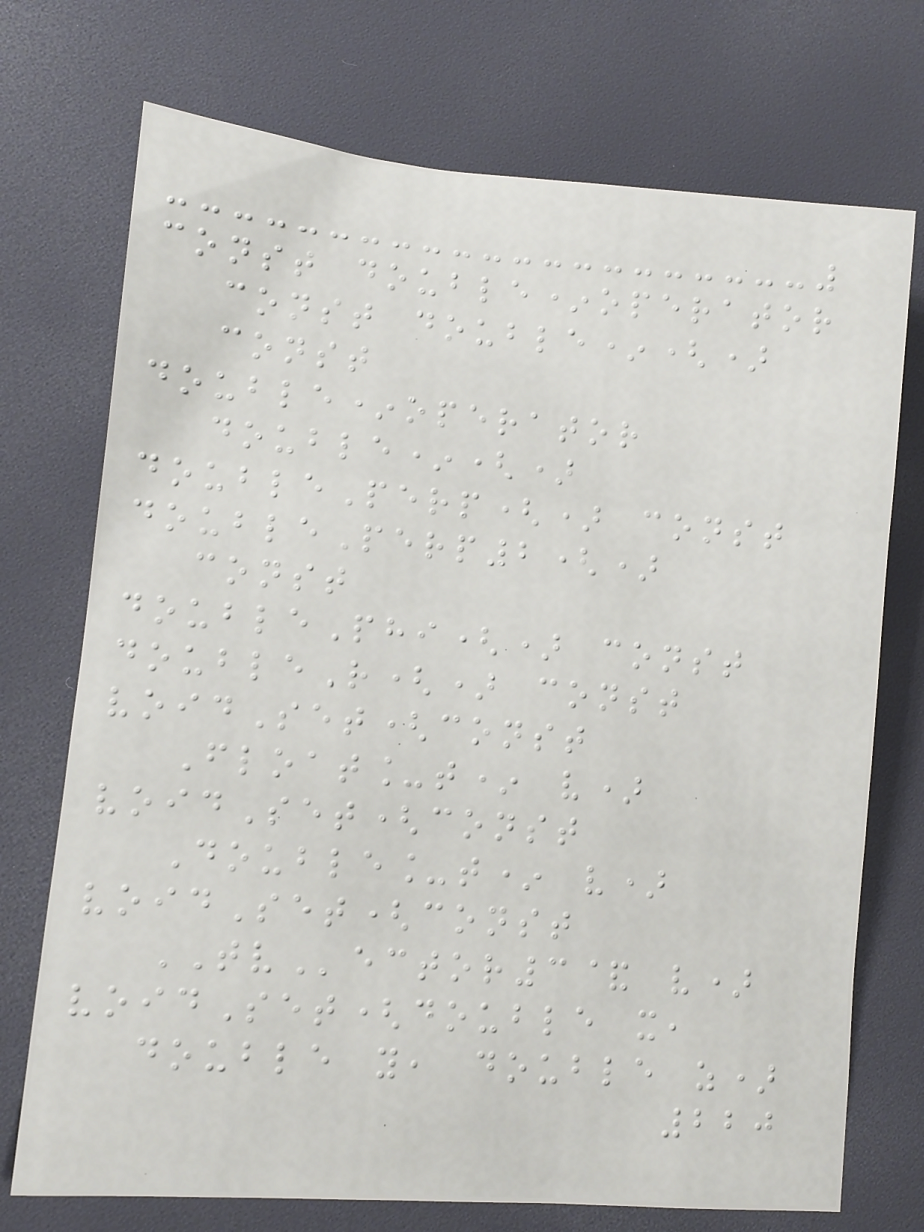const double*operator
const double*()
const
double*operator
double*()
doublePerp() const
doublePerp2()
const
doublePhi() const
doubleR() const
voidSet(const
Float_t* v)
voidSet(const
Double_t* v)
voidSet(const
TVector3& v)
voidSet(double x,
double y, double z)
220
